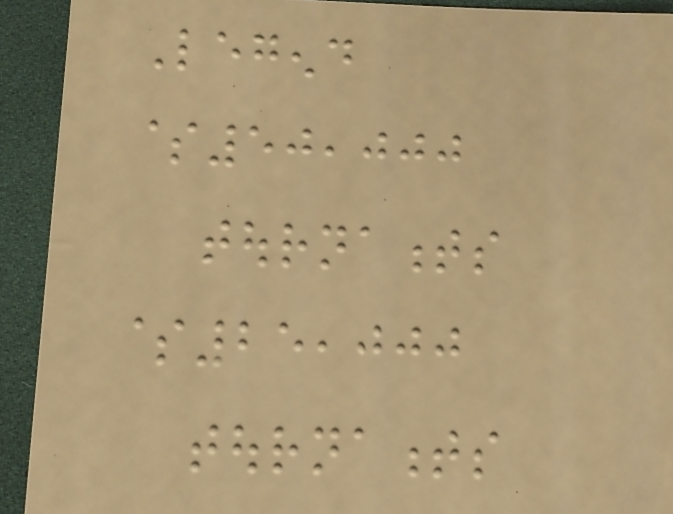Legend
$50,000
tournaments
$25,000
tournaments
